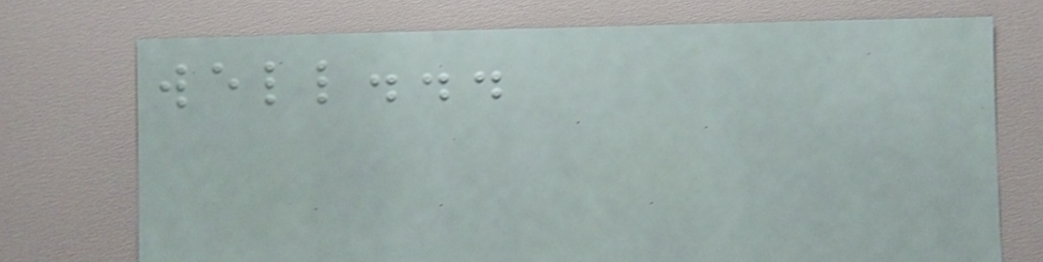well...
